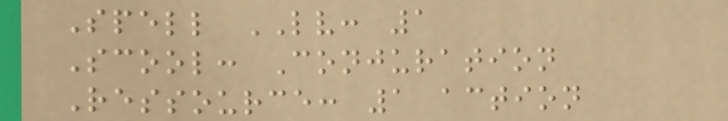Spell LV: 1
Scool: Conjuration
Ressource: 1 action
